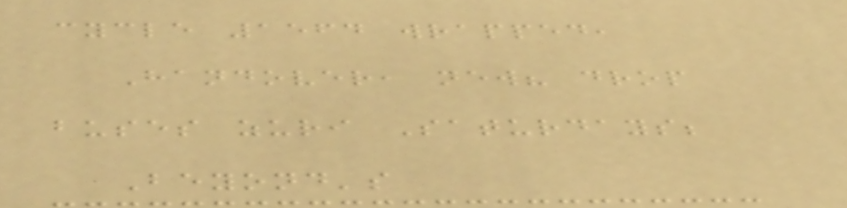cycle 1564 wrapped,
Handover, new? drop
buses zuri Saturdays;
Beyond's
